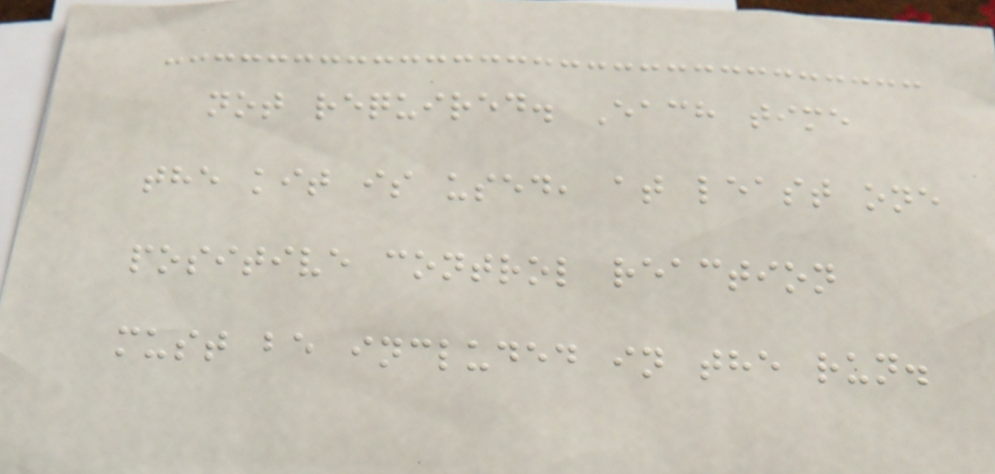not required. Each time
the kit is used, at least one
positive control reaction
must be included in the run.
